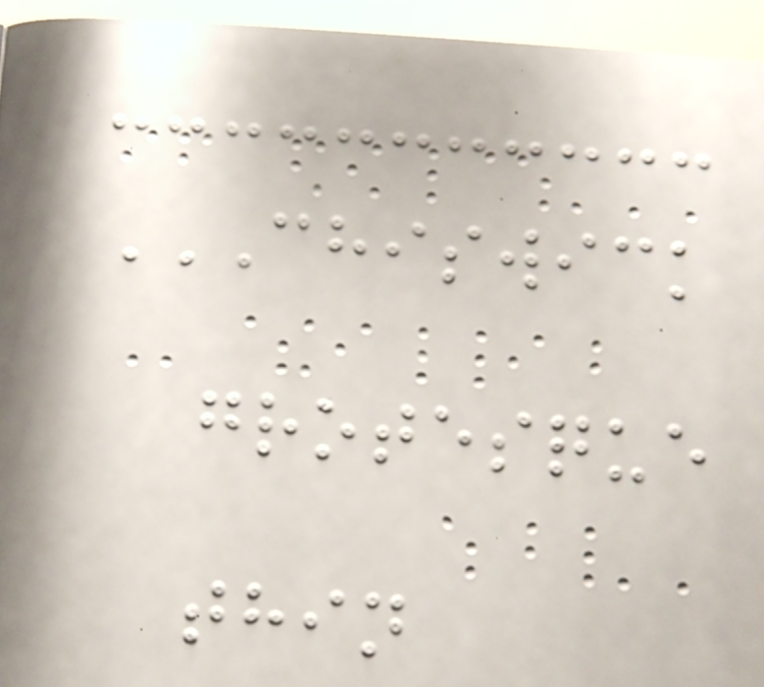CHISWICK
GROTESQUE
THIN
